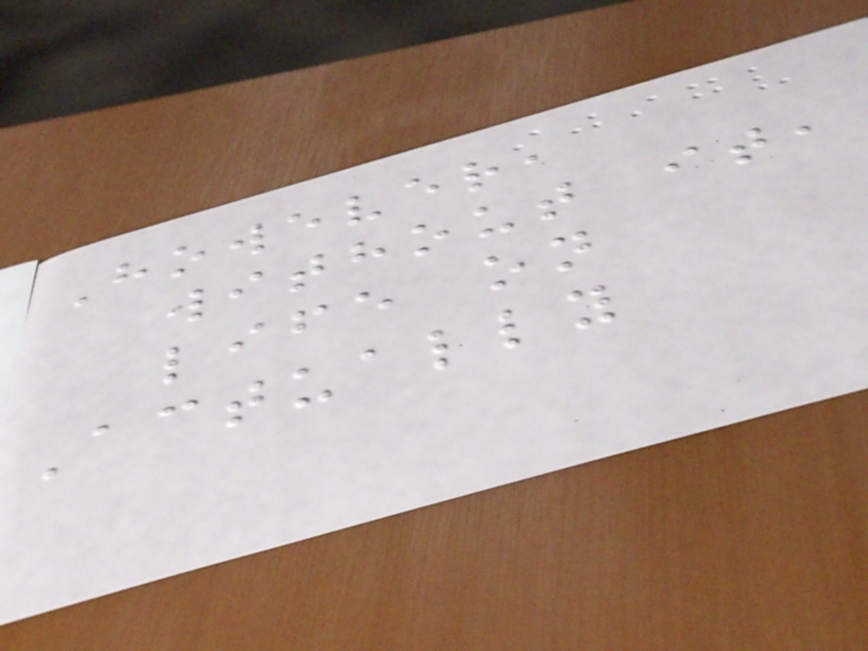However,
without it,
life on
Actually
